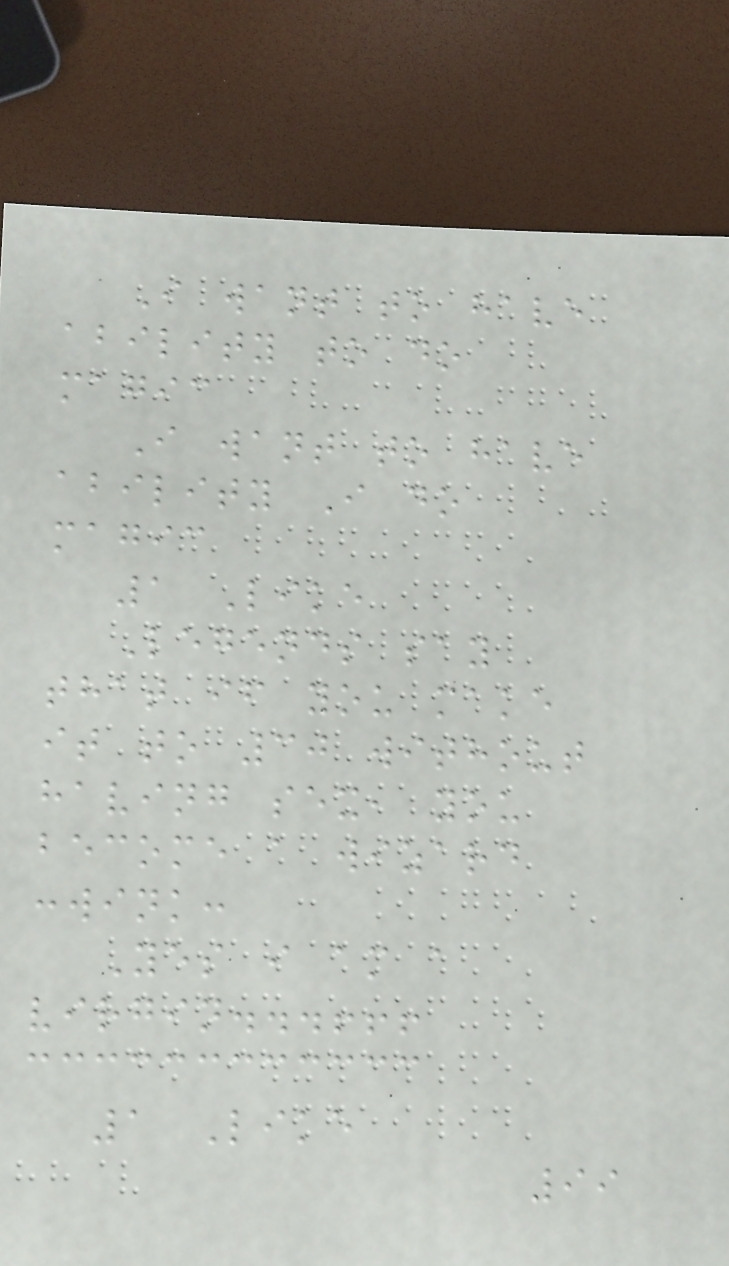I want to have
ability to do
magic
I want to have
ability I do
magic
1 Like
Legends say
that if you make
it to 30 without
having sex, you
become a wizard
:wink:
Yes i am a
virgin...!!!
1 Like
99
